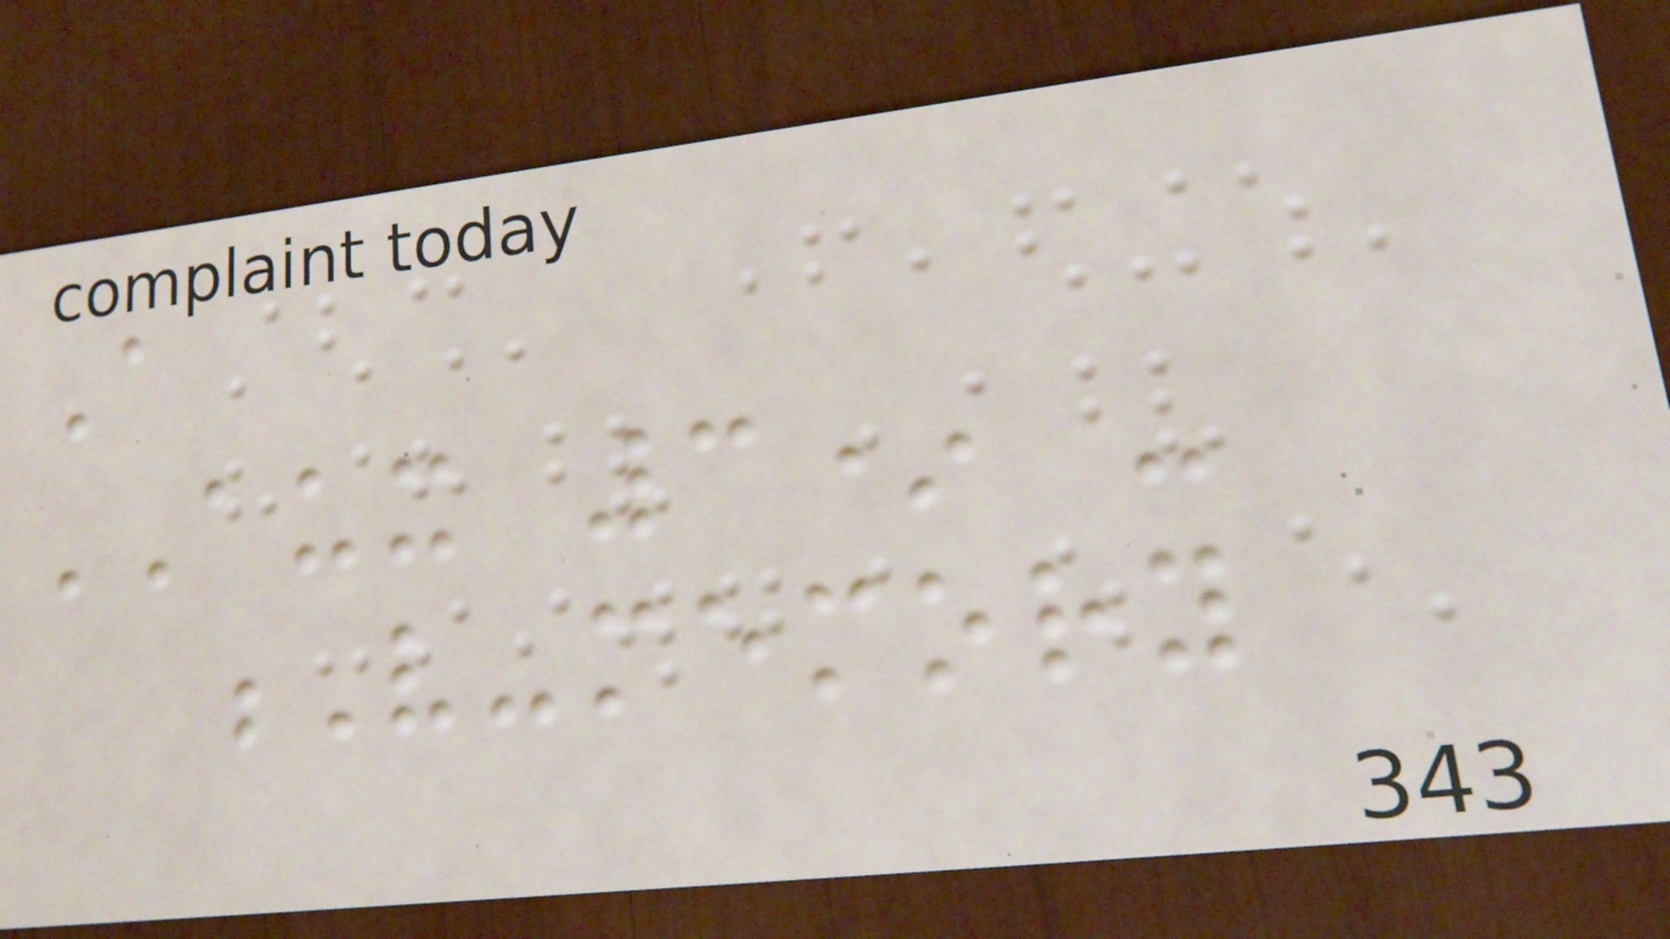A
AUX 3* -
V-memory
